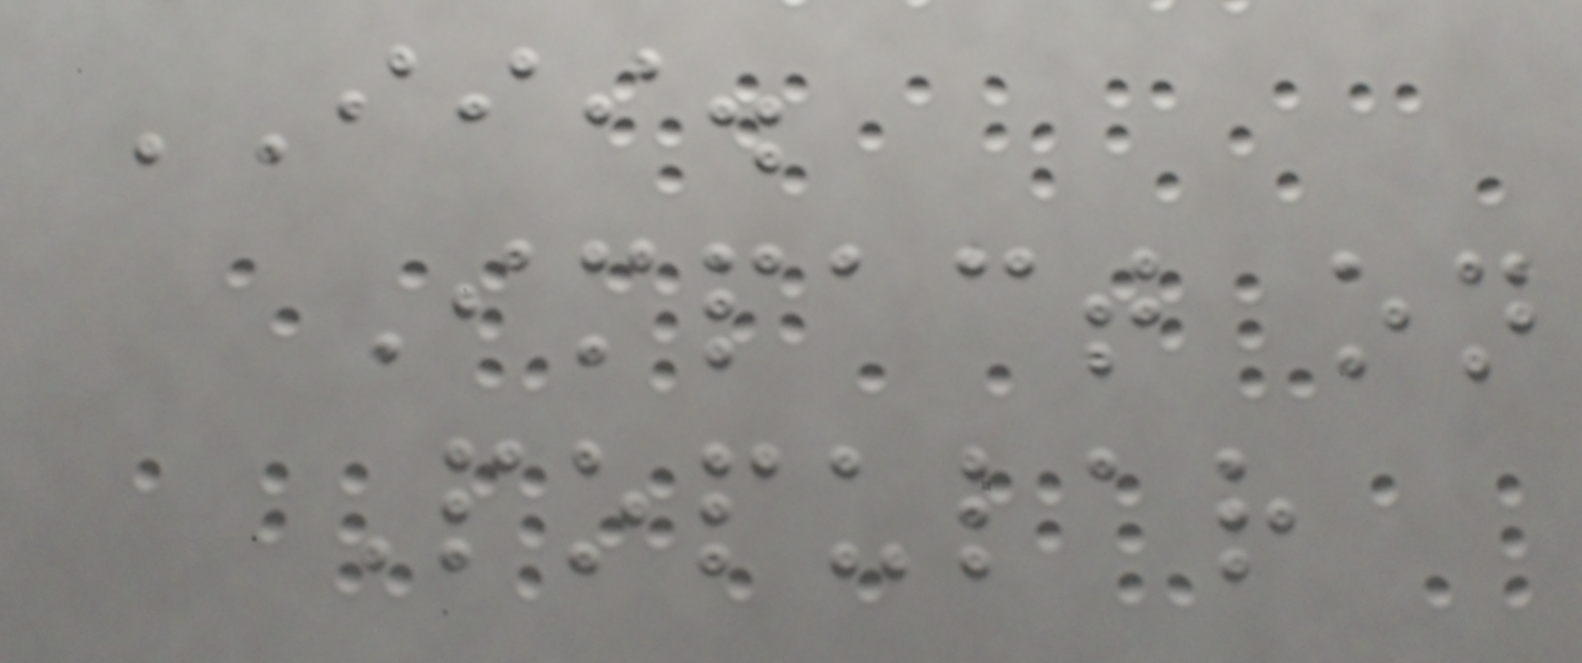III.
Impact on
Popular
